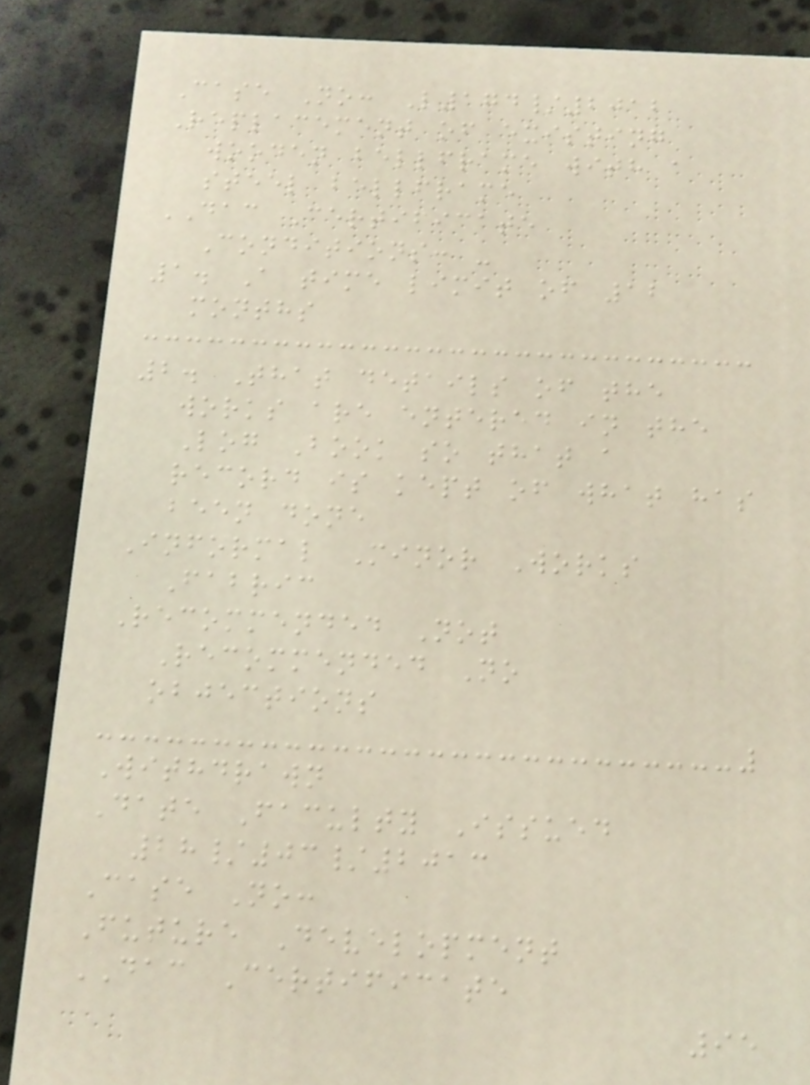Case No: L174/2012
Replacement of existing
wooden bellframe with a
steel bellframe
DAC Certificate
Conditions: -
1. A time limit of 12
months
2. That details of the
works are entered in the
Log Book so that a
record is kept of what has
been done
Informal Minor Works
Fabric
Recommended Not
Recommended No
objections
Withdrawn
Date Faculty Issued
28/03/2013
Case No:
Future Development
DAC Certificate
95
